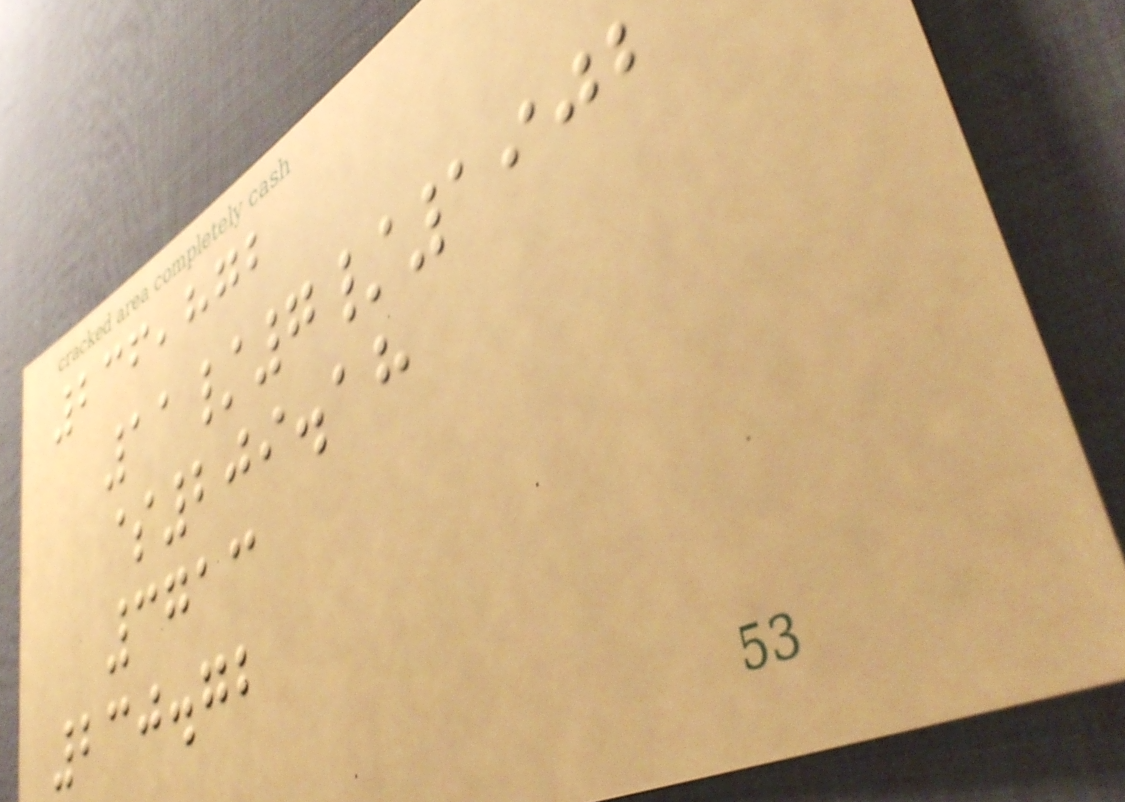236,872
11/7/1902
$209.18
3713
230.72
